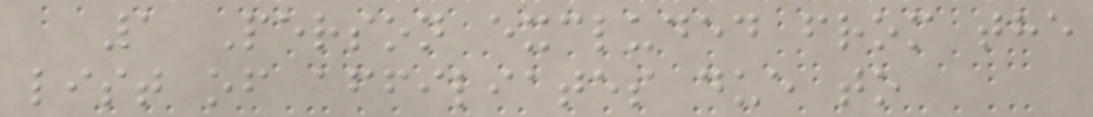1 Person excluded from the
list of affiliates due to
